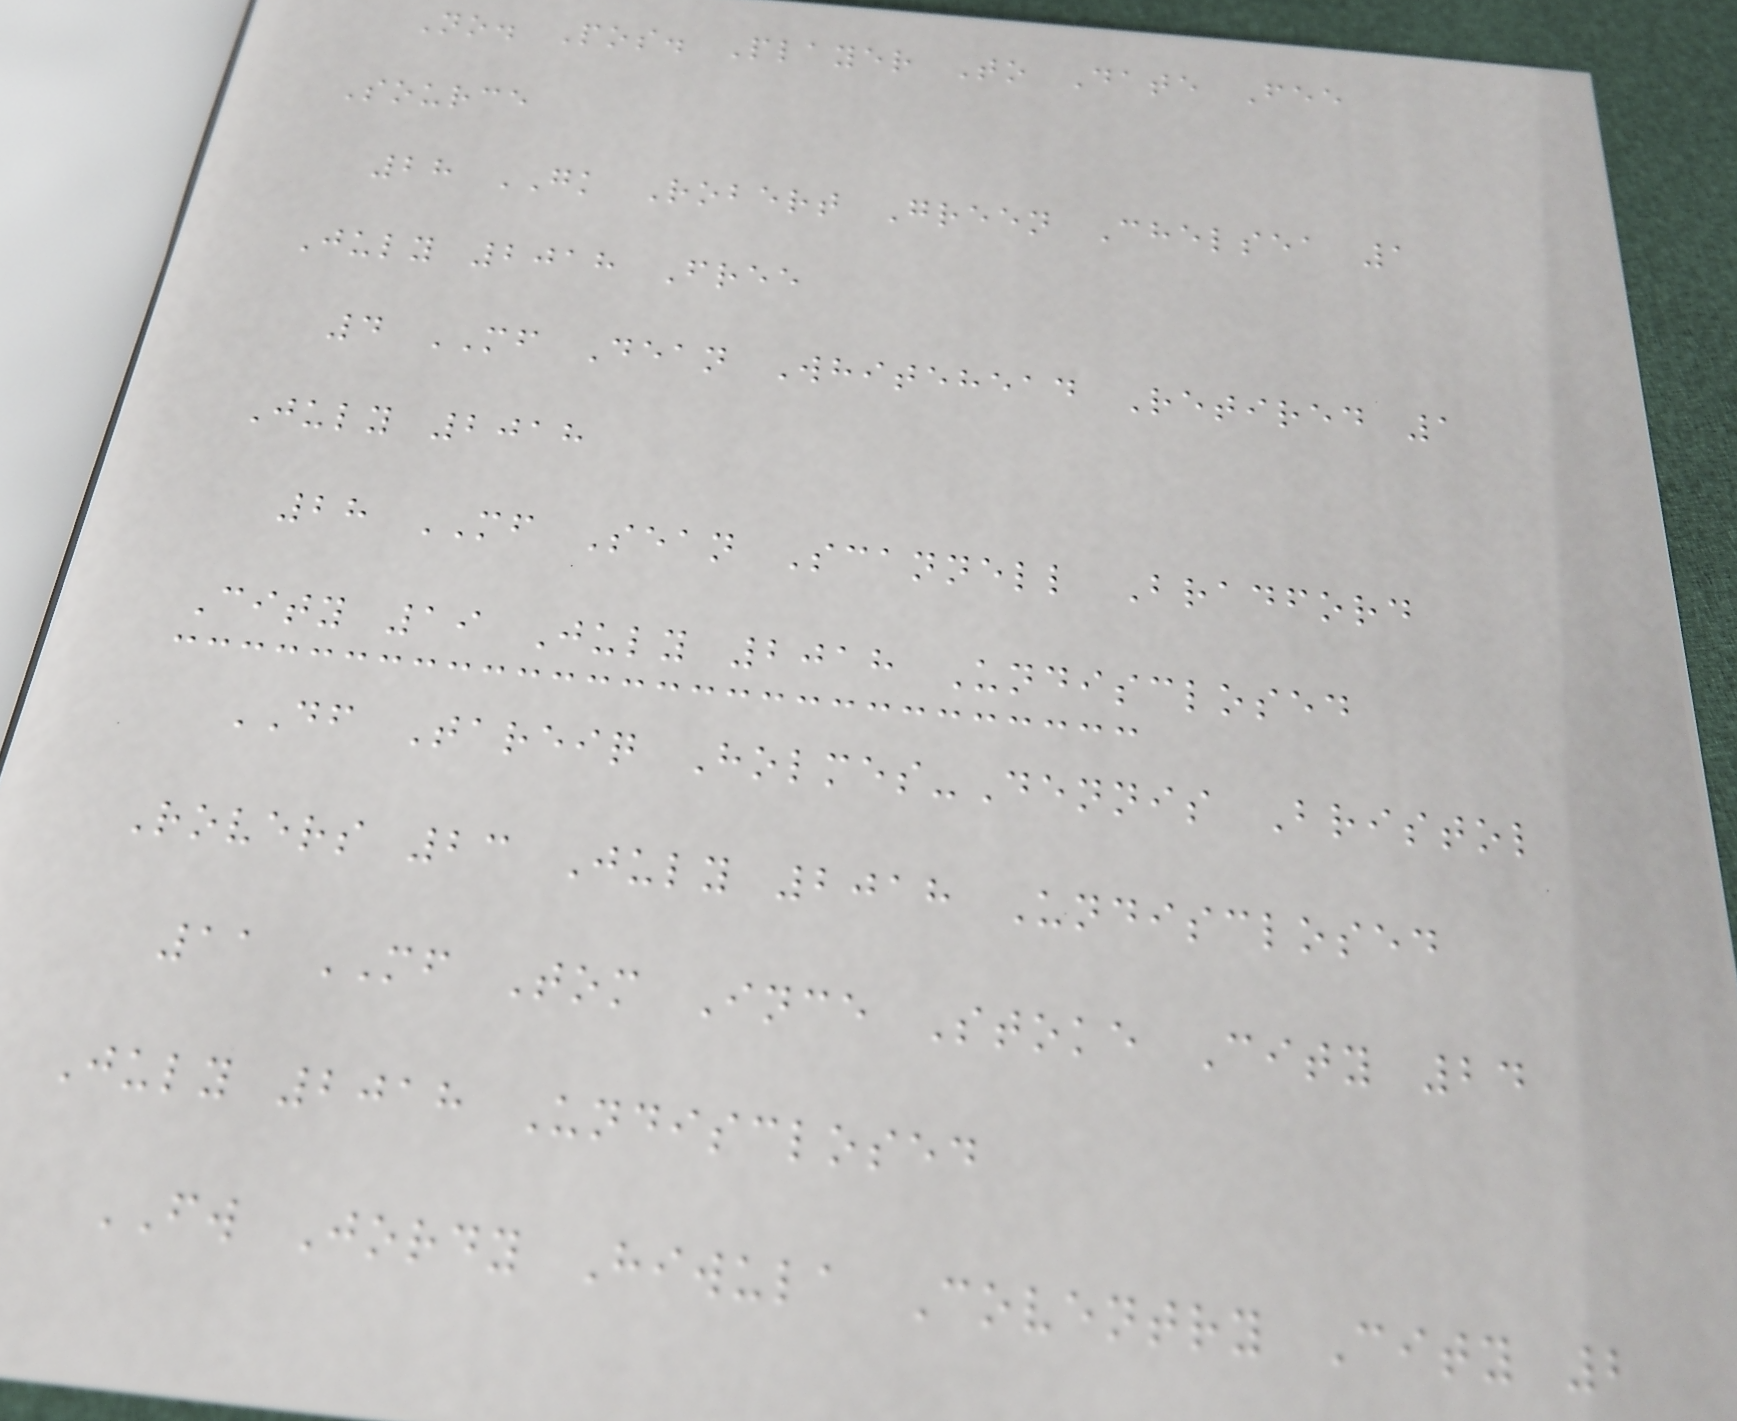No. Pos. Player To Date Fee
Source
28 GK Robert Green Chelsea 1
July 2018 Free
4 MF Dean Whitehead Retired 1
July 2018
28 MF Sean Scannell Bradford
City 19 July 2018 Undisclosed
DF Tareiq Holmes-Dennis Bristol
Rovers 23 July 2018 Undisclosed
11 MF Tom Ince Stoke City 24
July 2018 Undisclosed
FW Jordy Hiwula Coventry City 2
